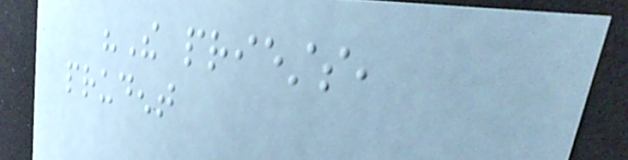"The priests,
prudent
